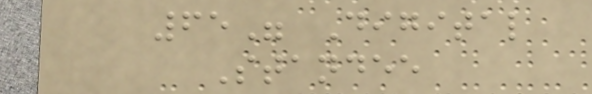65" Digital
Standee
